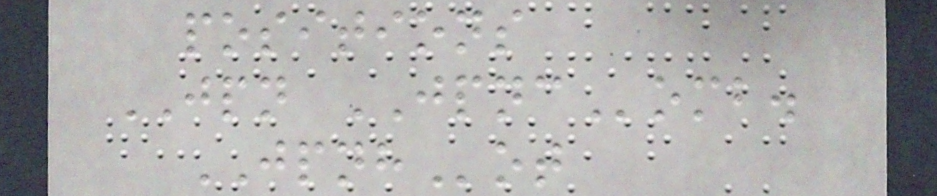positions
JPN JPNComb.
JPNHot
